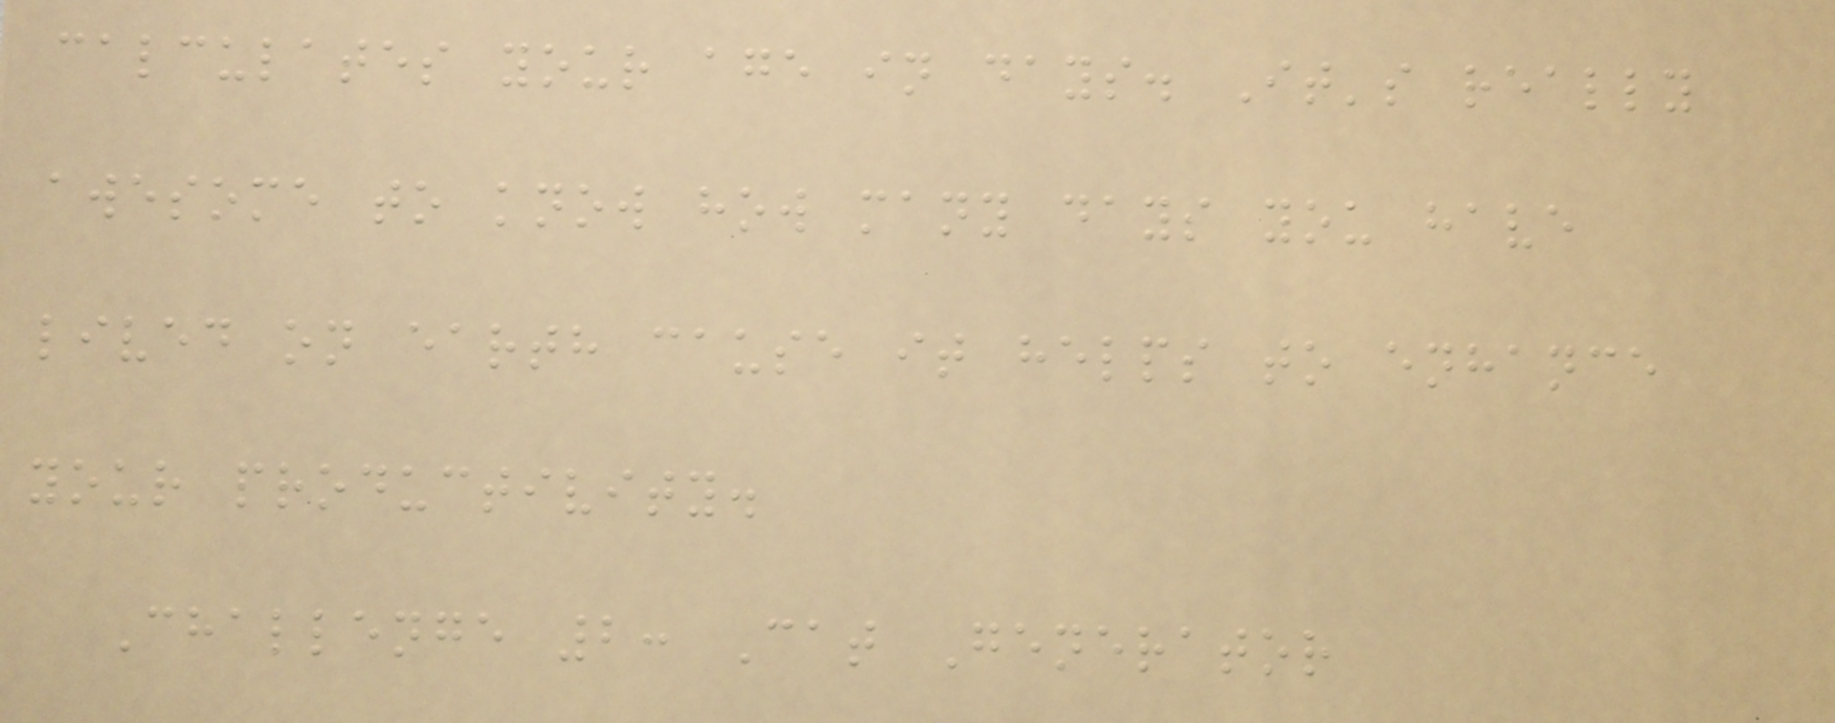calculates your age in days. It's really
awesome to know how many days you have
lived on earth cause it helps to enhance
your productivity.
Challenge 2: Cat Generator
